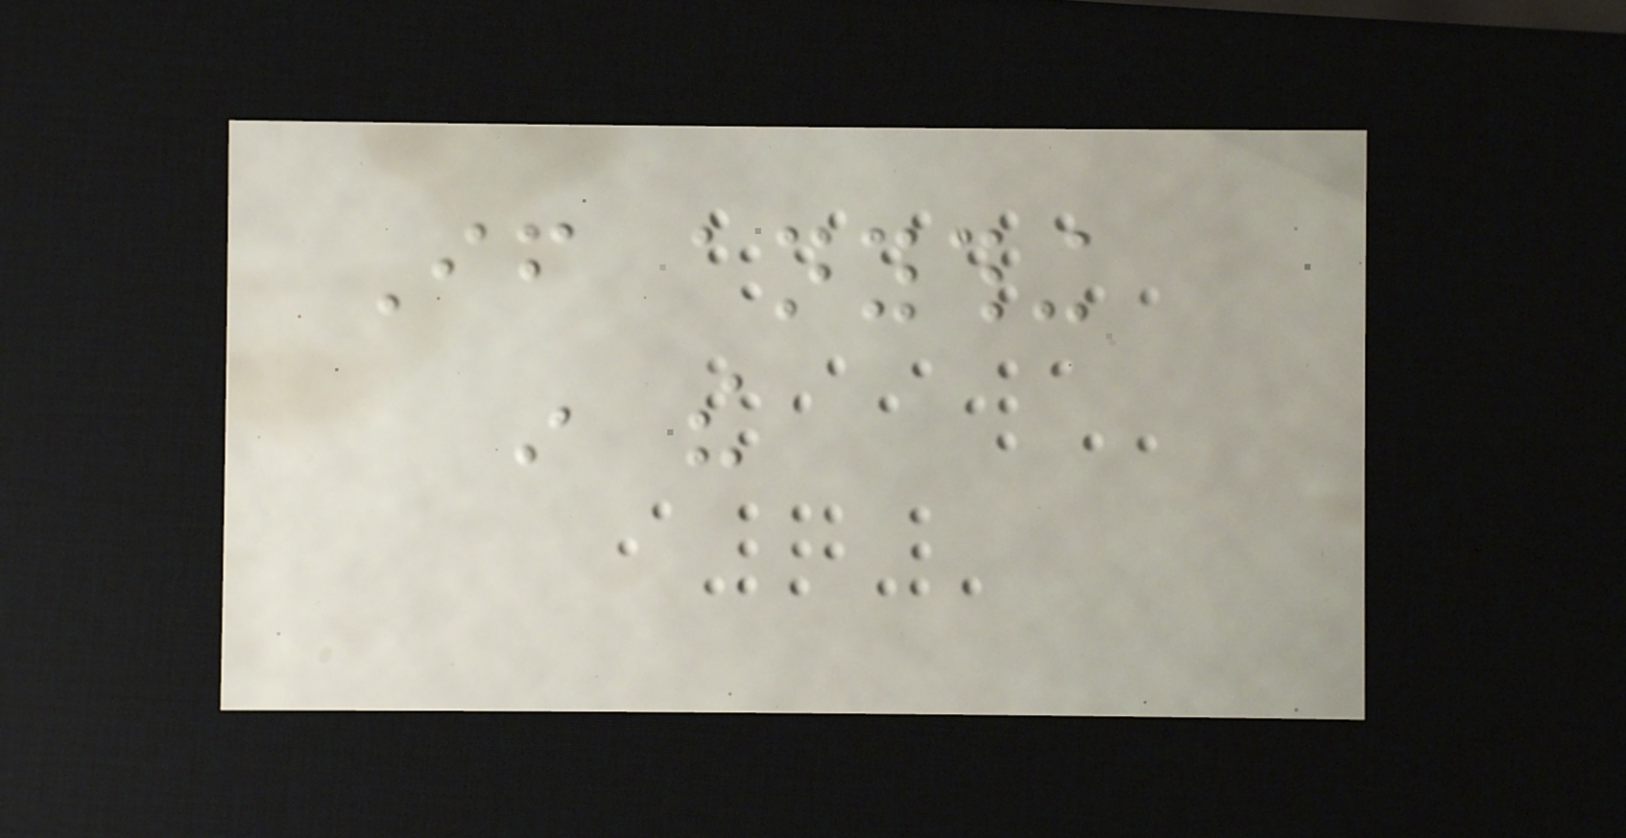If anything
in the
